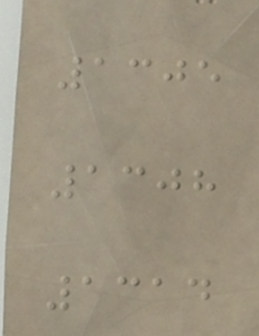1305
1308
1314
